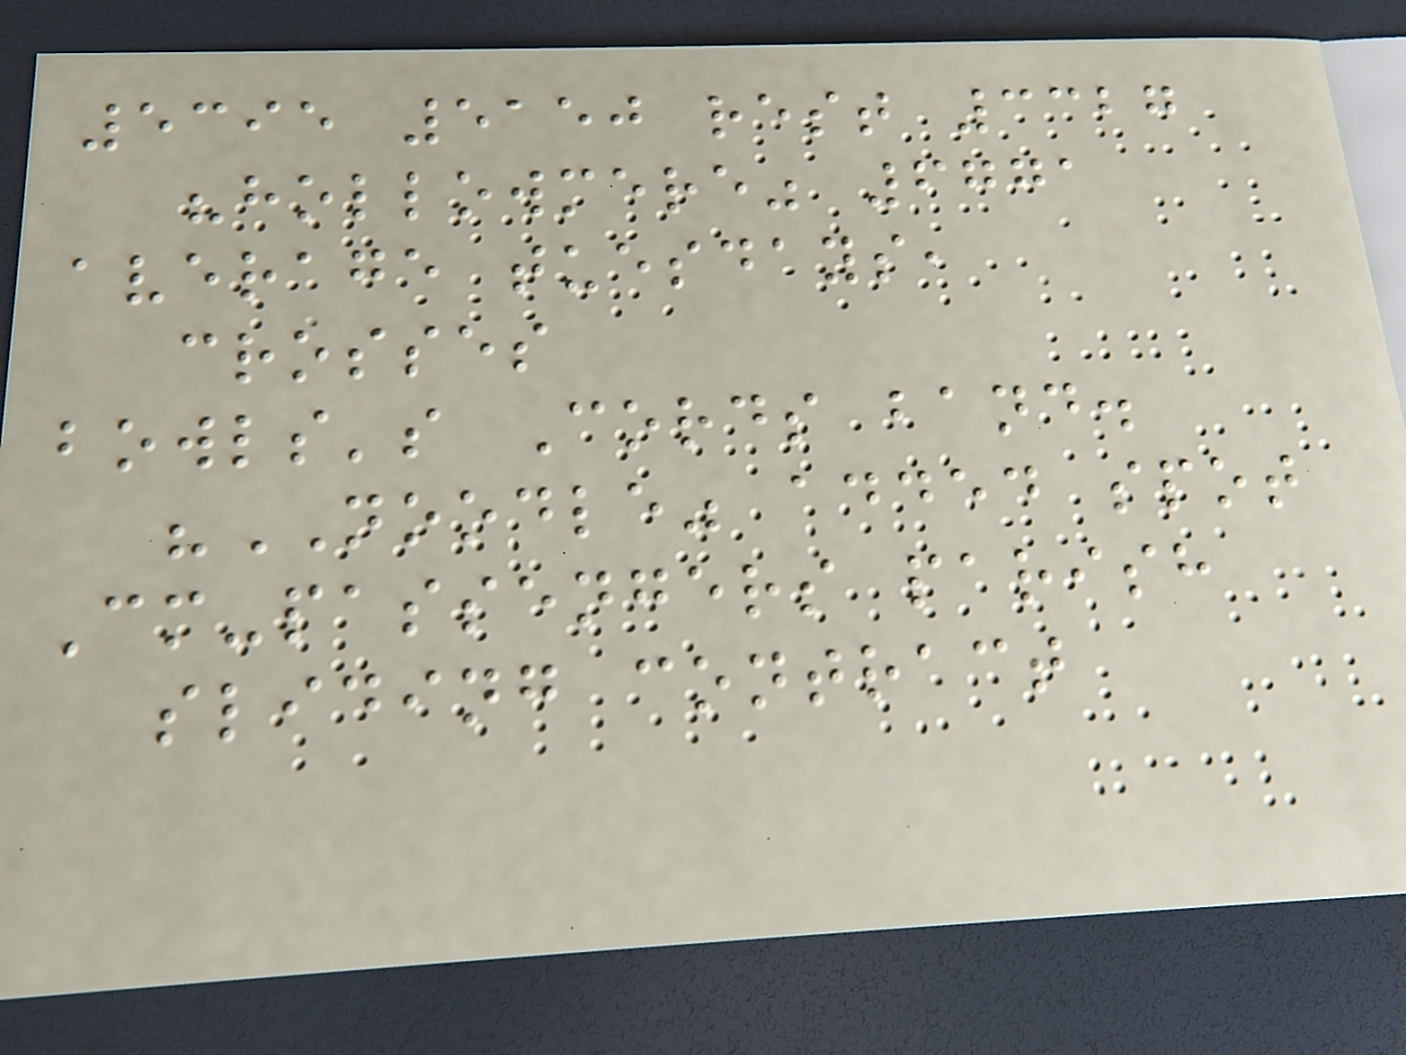5395 5150 rest 3327
"hollowmere" 6771
average tuesdays,
crosses
bowls's Cords band.
"NOODLE" added spot
Cm-passengers parish
sliding contract
